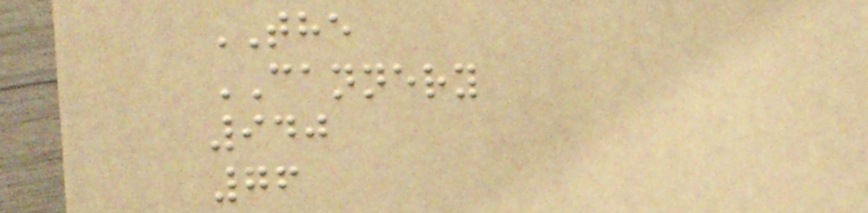THE
CANNERY
940
76
